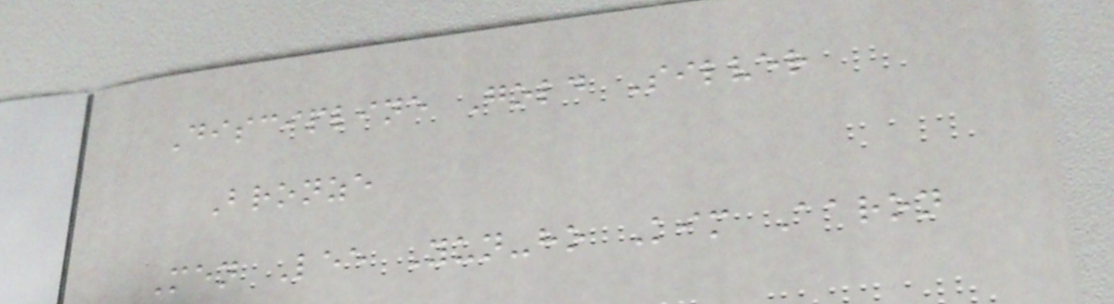Discipline Gold Silver
Bronze
Men Lee Yun-ho Kim Aaron
